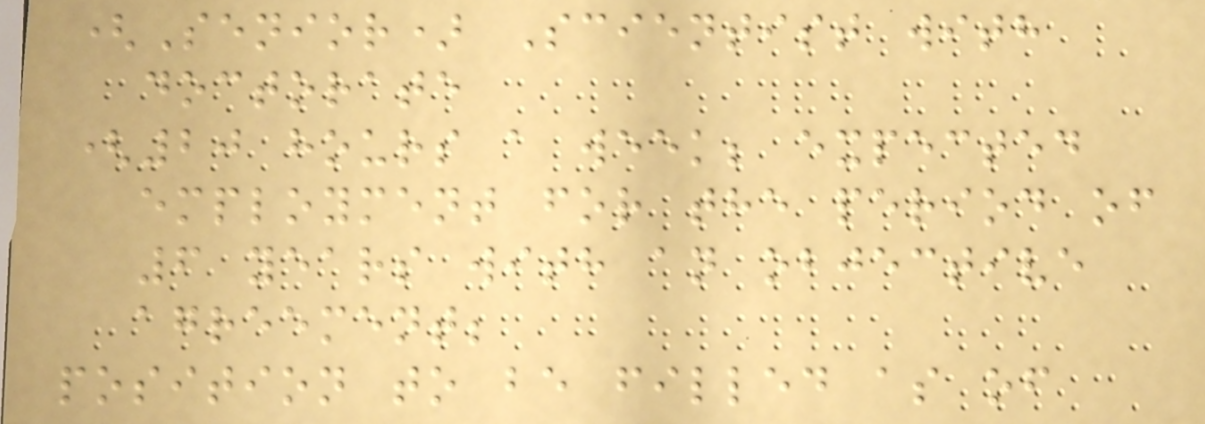(Senior) Scientist with
doctorate
(20 hours a week; expected
employment for the period of
6 years with an objective
agreement;
position to be filled as of
